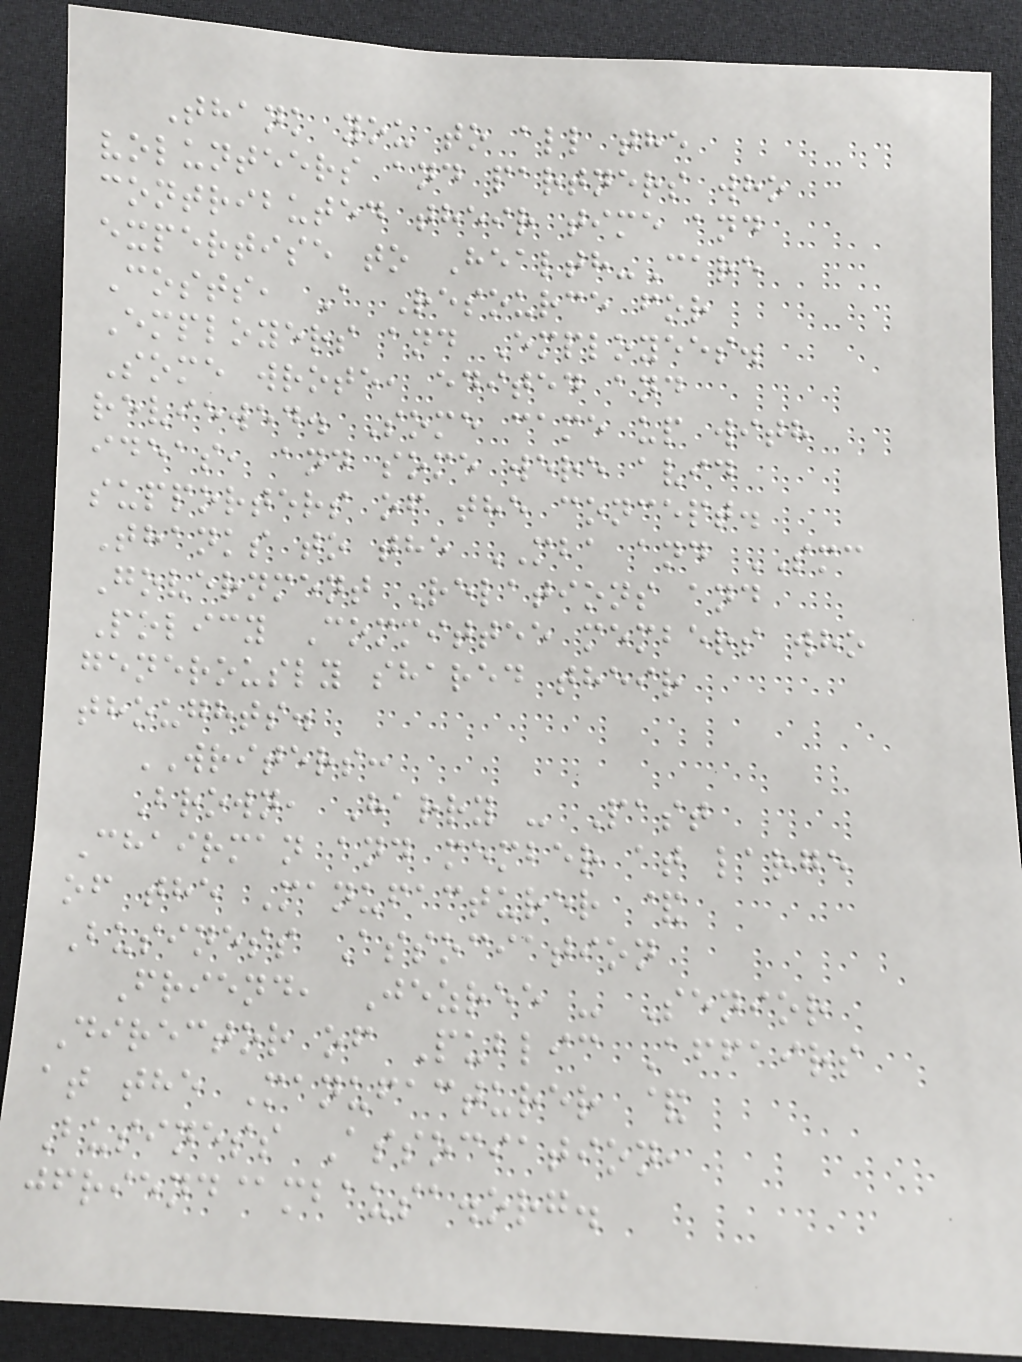Thank you to all the
volunteers and partners who
contributed their time and
expertise to Health-Care
Costs, A Resource for
Employers and Employees.
Some wrote, edited and
reviewed. Some came up with
ideas, and some were avid
supporters of the concept.
Thanks to the MBA and SMC
Government Relations and
Policy Committee members who
generously shared their
thoughts.
WRITERS:
Brown, Harry - Past
Chairman and member at large
of the Manufacturer &
Business Association
Friend, Jezree - Senior
Director of Public Affairs
at the Manufacturer &
Business Association,
jfriend@mbausa.org.
